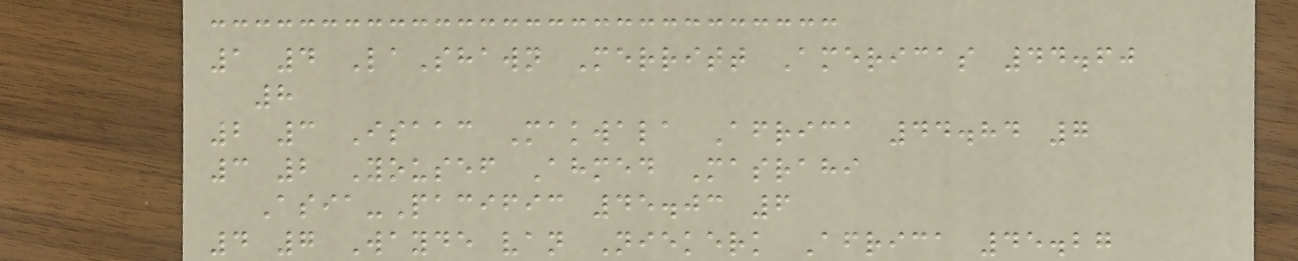1 4 LaShawn Merritt Americas 44.60
8
2 3 Isaac Makwala Africa 44.84 7
3 2 Yousef Ahmed Masrahi
Asia-Pacific 45.03 6
4 7 Wayde van Niekerk Africa 45.27
